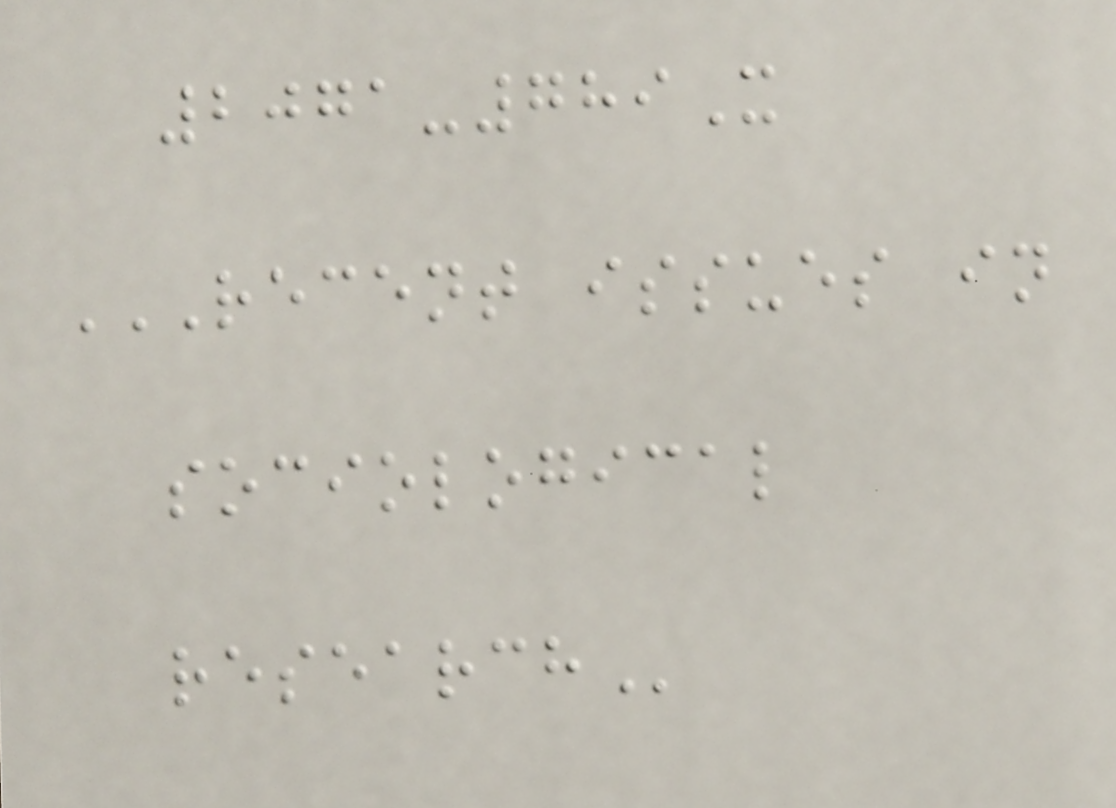2071-789X
RECENT ISSUES IN
SOCIOLOGICAL
RESEARCH
